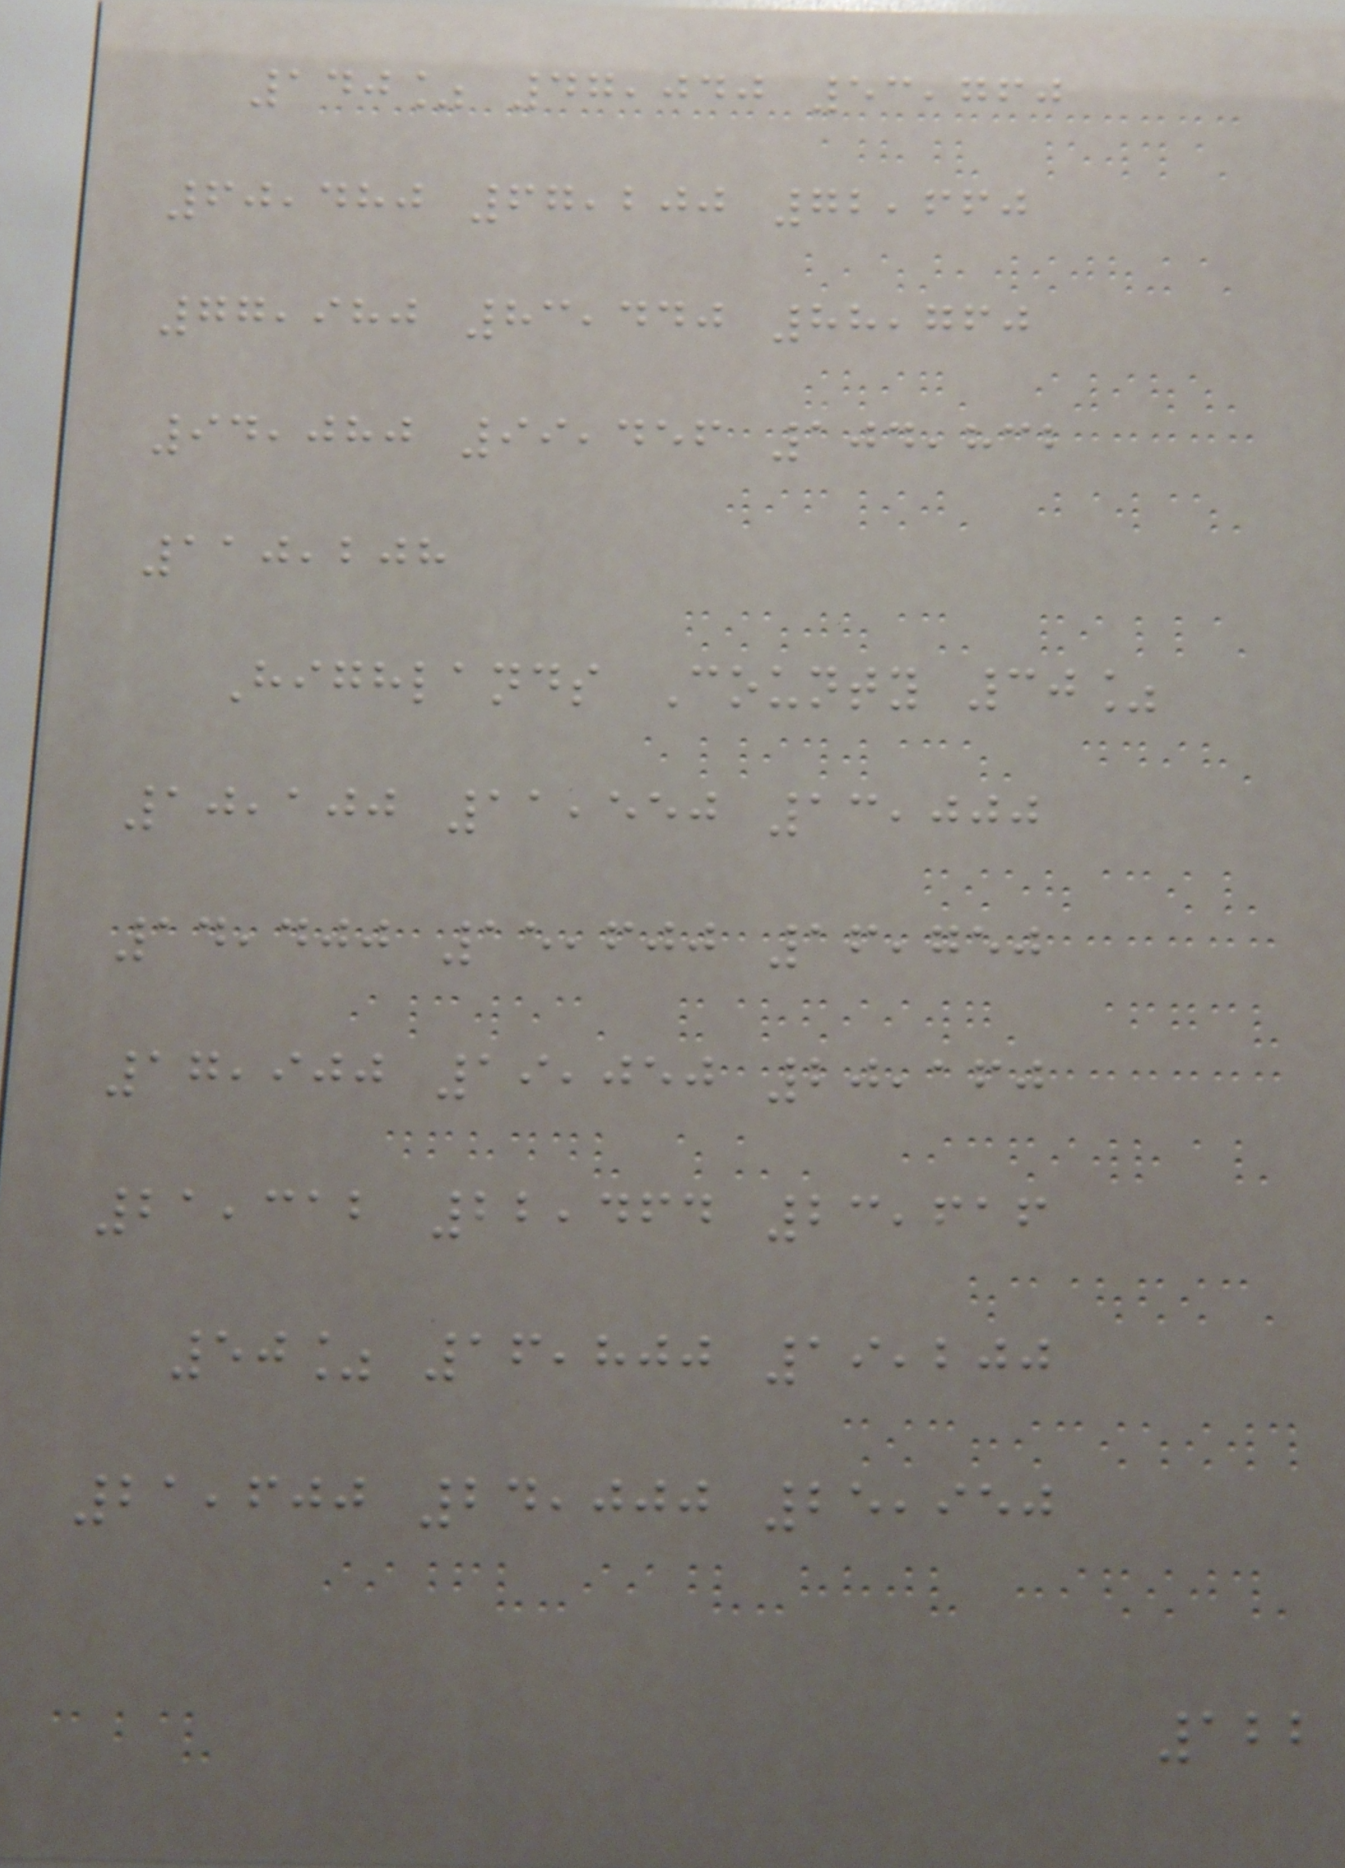140% 47,040 53,760
60,480 67,200 72,660
77,980 83,440 88,760
94,080 99,456 104,832
110,208
Highlands County 30%
10,100 11,550 13,000
14,400 15,600 16,750
17,900 19,050 20,160
21,312 22,464 23,616
50% 16,800 19,200
21,600 24,000 25,950
122
